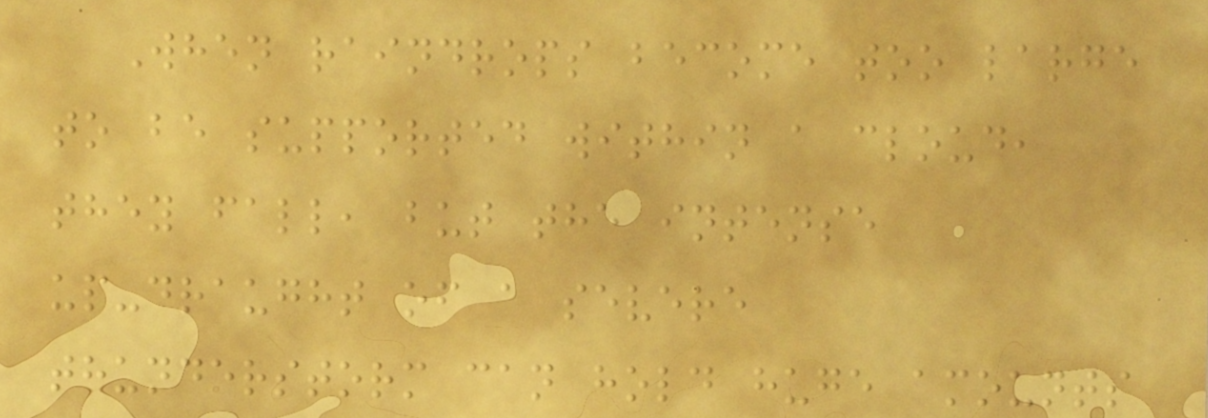When raindrops become too large
to be supported within a cloud,
they fall, but the intense
up-draught of a severe
thunderstorm can hold huge amounts
